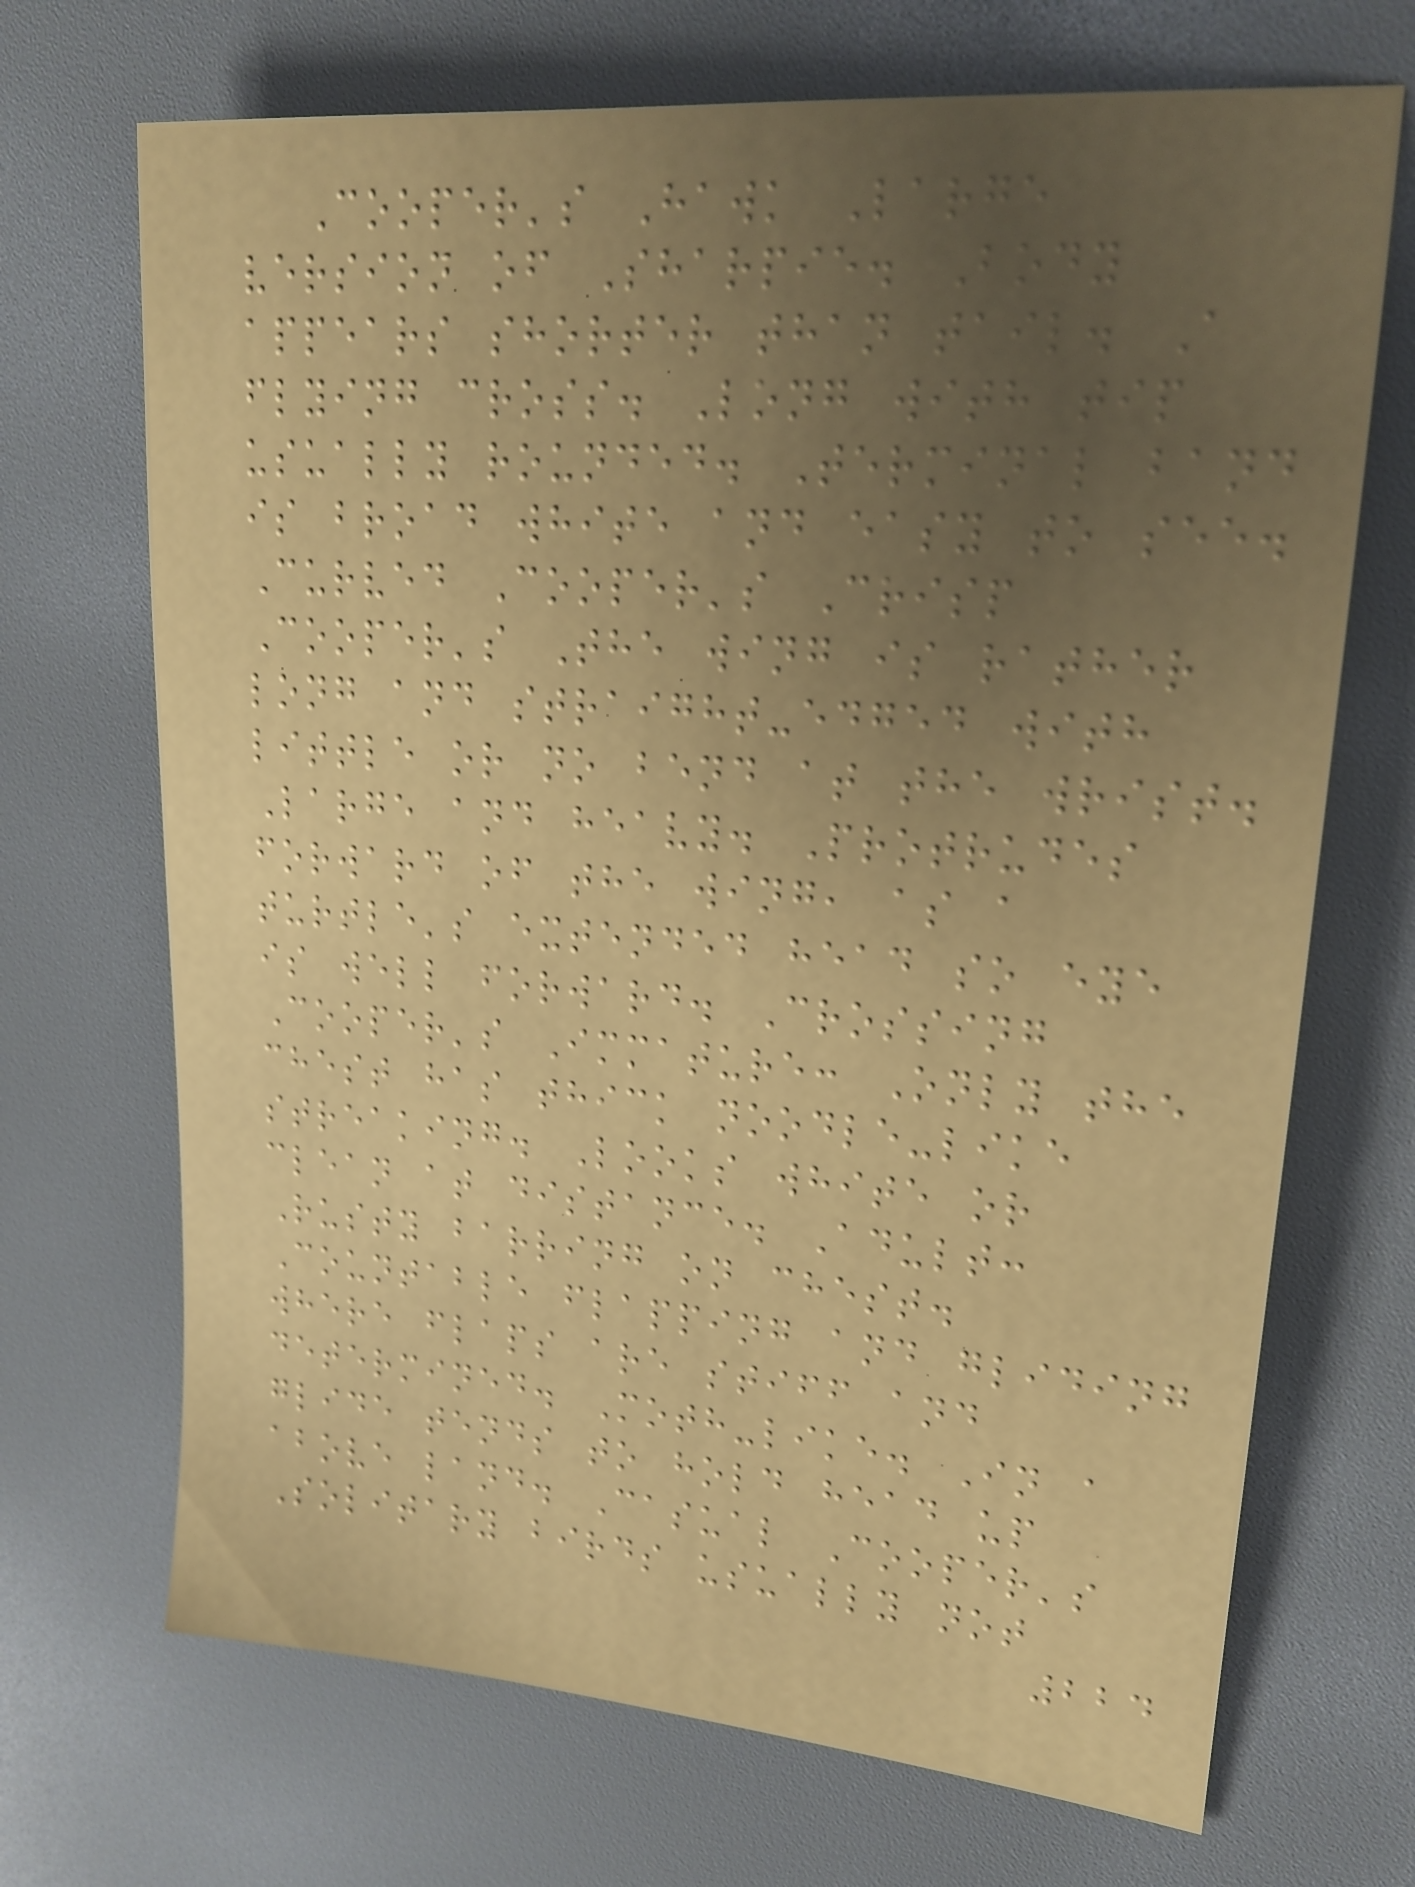Cooper's Hawk Large
version of Sharpie. Body
appears shorter than tail. A
flying cross. Long with tip
usually rounded. Terminal band
is broad white and easy to see.
Curved Cooper's Crisp
Cooper's The wing is rather
long and straight-edged with
little or no bend at the wrist.
Large and heavy. Protrudes
forward of the wing, as a
turtle's extended head so eye
is well forward. Crossing
Cooper's Immature: Only the
chest has thick noodle-like
streaking. Looks white or
clean at distance. Adult:
Rusty barring on chest.
Countable flapping and gliding
where flaps are stiff and
determined. Moth-like. In a
glide tends to hold head up
above land. Casual Cooper's
Solitary birds usually not
224
